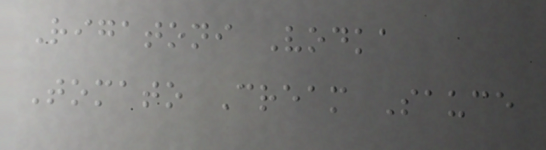Rigatoni Vodka
Tomato Cream Sauce
